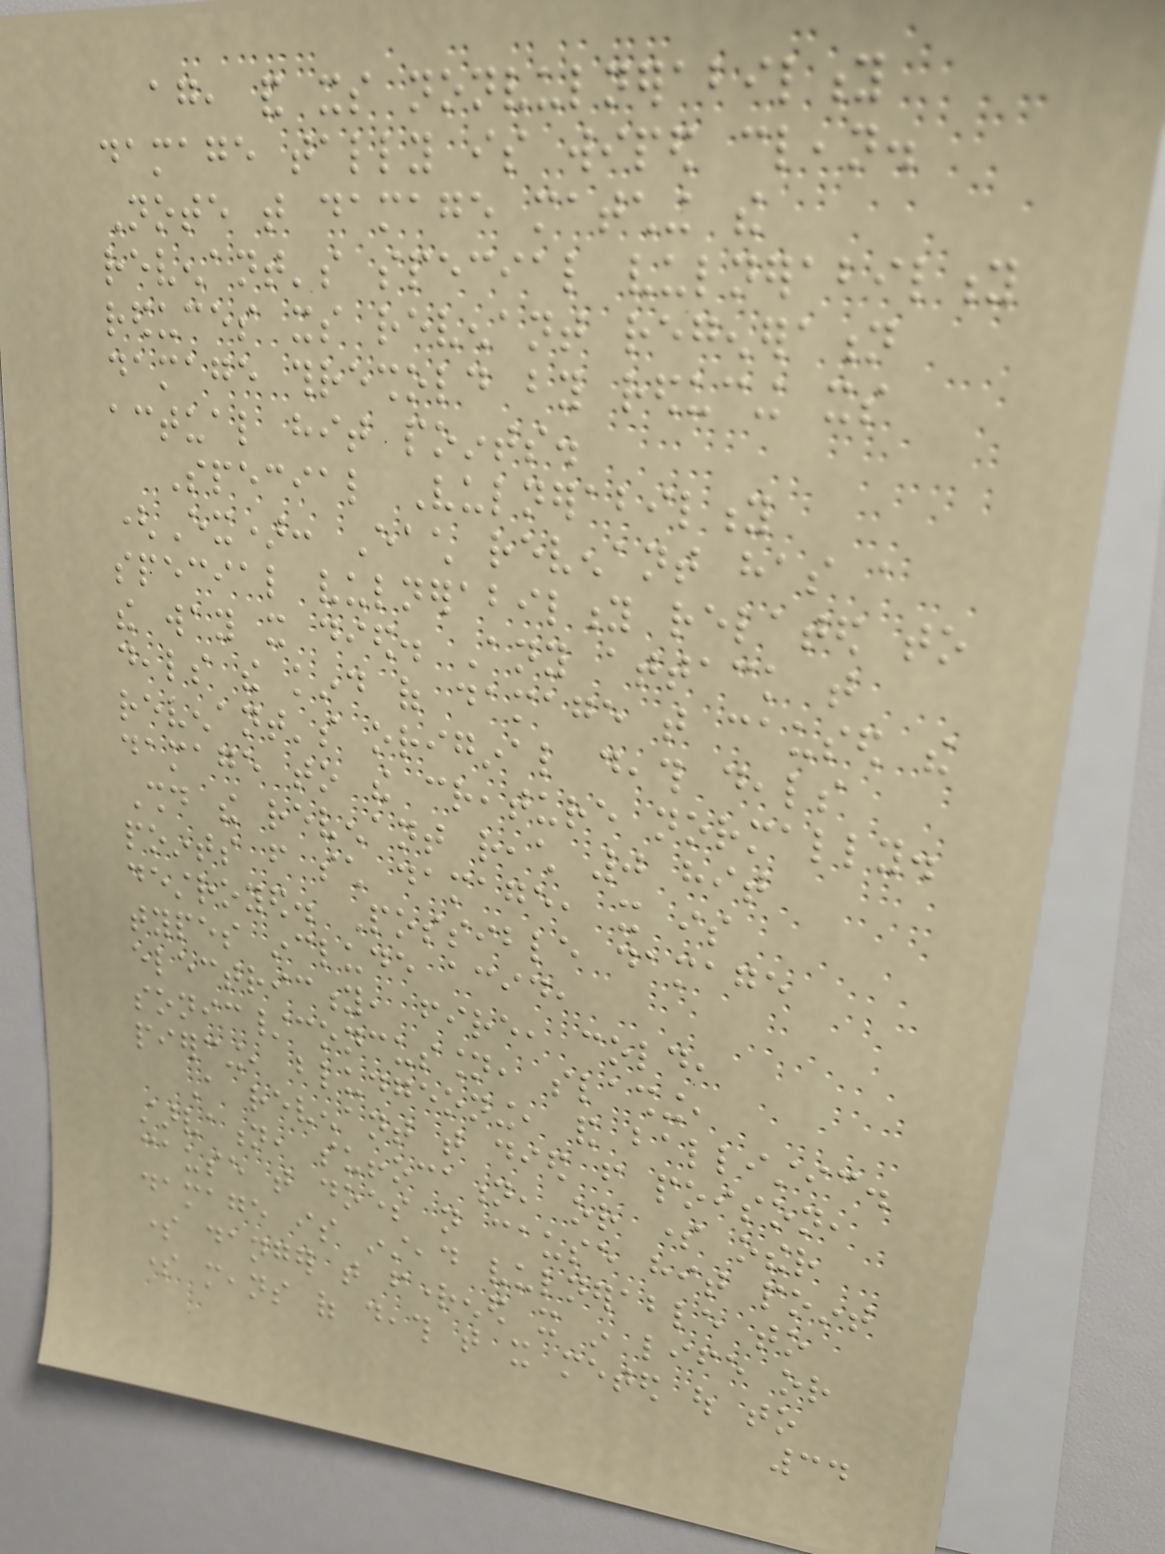again, and its nonvulnerability
damage tally is wiped clean.
Note that damage matching the
revenant's special vulnerability
reduces its revenant regeneration
damage threshold by reducing its
actual hit points.
Special Vulnerability
(Ex): Each revenant has a
special vulnerability related to
the way it died. Any attack that
deals the kind of damage that caused the
revenant's original death deals
damage to the creature normally.
Should the revenant reach 0 hit
points from such damage, it is
destroyed. Possible damage
types include acid,
electricity, fire, cold,
sonic/concussion, slashing,
piercing, bludgeoning, and ballistic.
A revenant that died from poison,
starvation, suffocation, or some other
cause that does not cause hit point
damage is instead vulnerable to
some danger that frightened it in life or
some means of death that it meted out to
34
